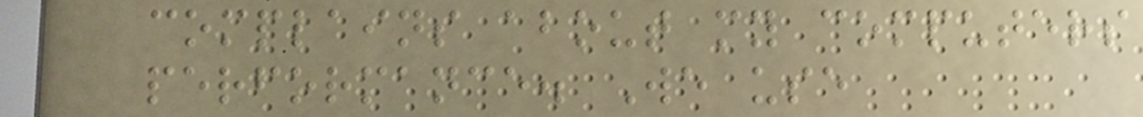complains about my computers
performance. We use
